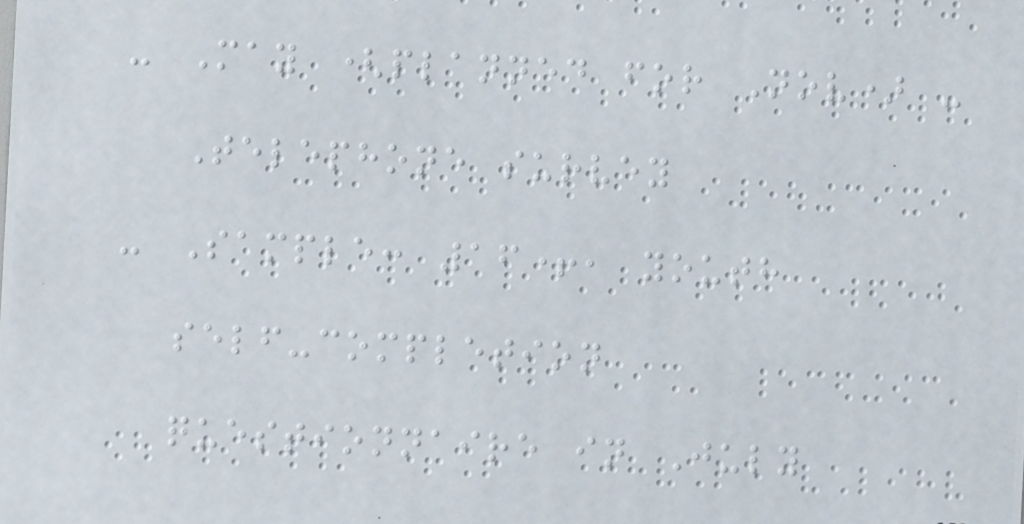- May (planned for Nov) -
Telephone survey
- Sample: 16+, youth
self-completion
questionnaire in July
